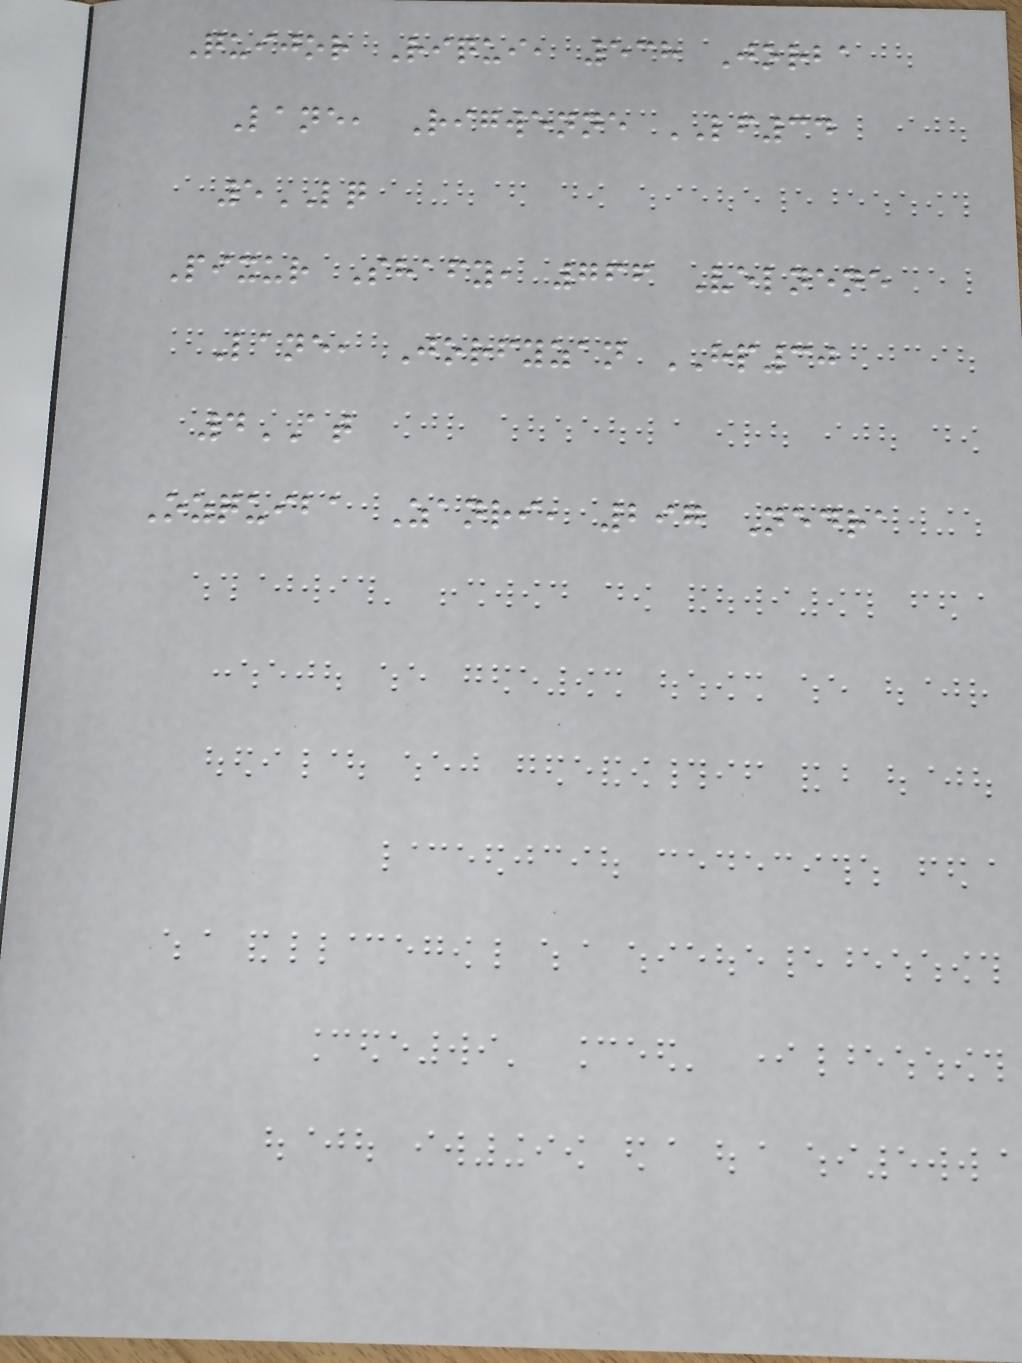Quijor Riqui, 538 Jorba
Lane, Rigwenne LF34
5LQ
Pixur Shafy, 766 Velnene
Lane, Jorfyzan HP30
4AT
Ozquiba Zanri, 297 Nedra
